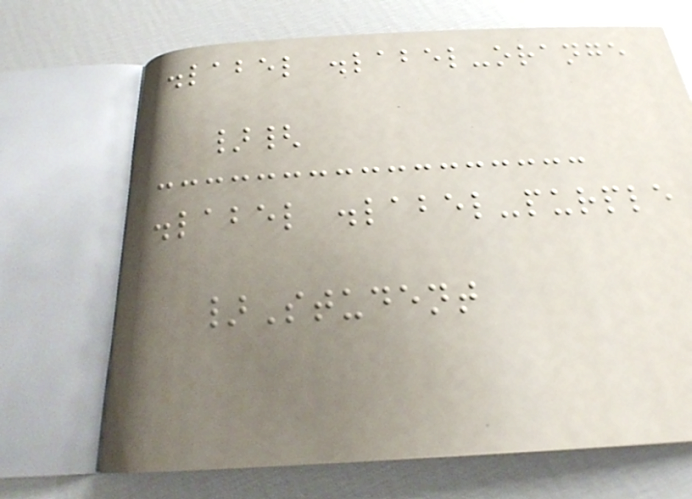.label .label-orange
}{
.label .label-purple
}Student
